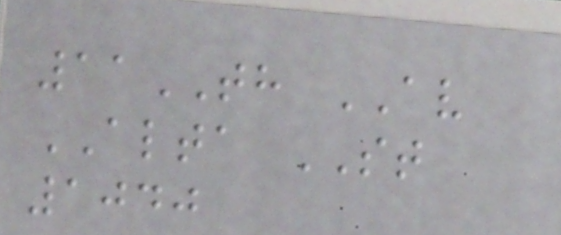11TH AV
ALTA ST
1040
